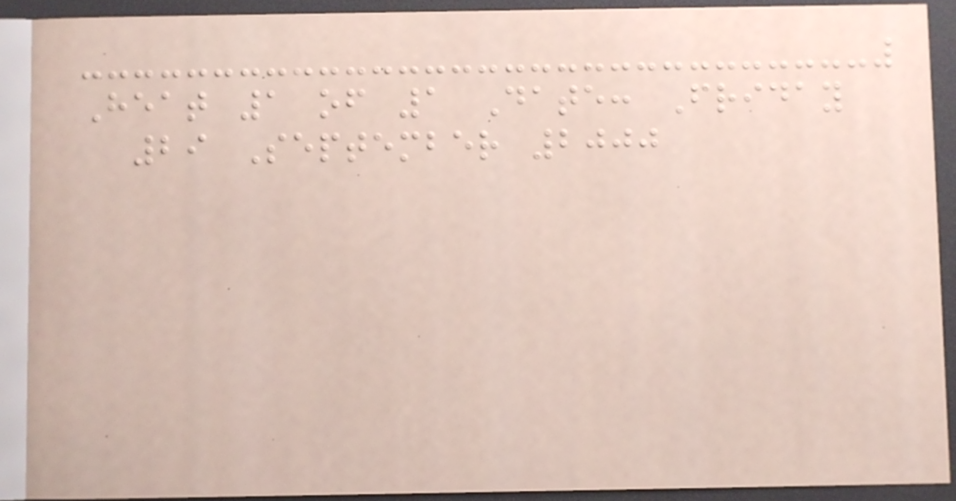Heat 1 of 1 Date: Friday
29 September 2000
